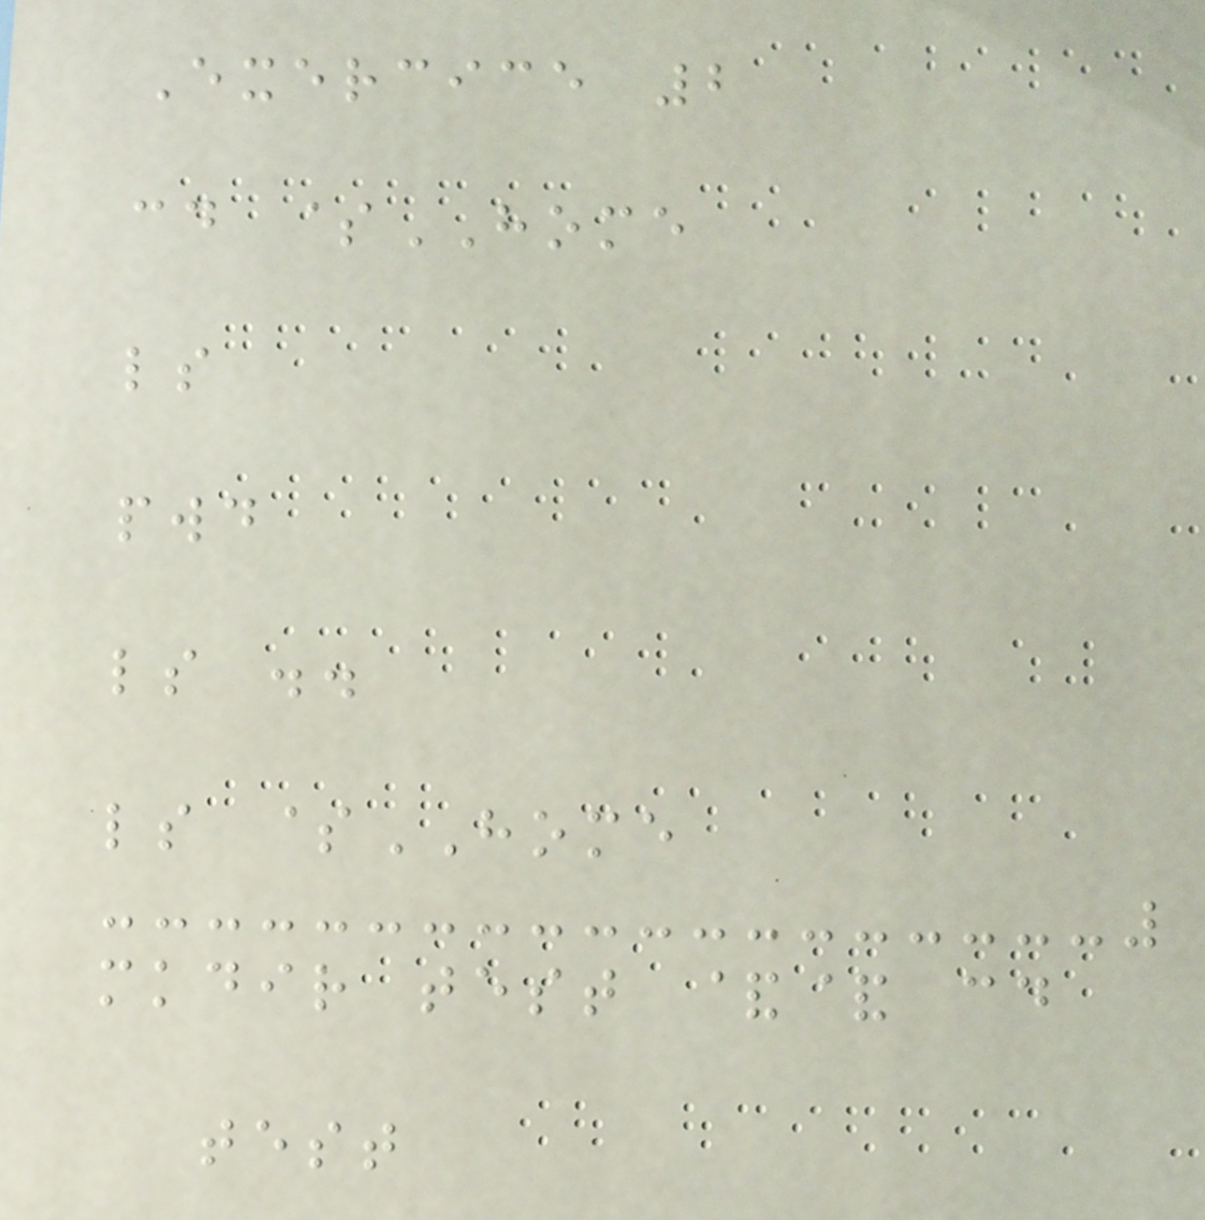Exercice 2
cd $HOME
ls
pwd
ls ..
ls $HOME
mkdir test && cd
test
